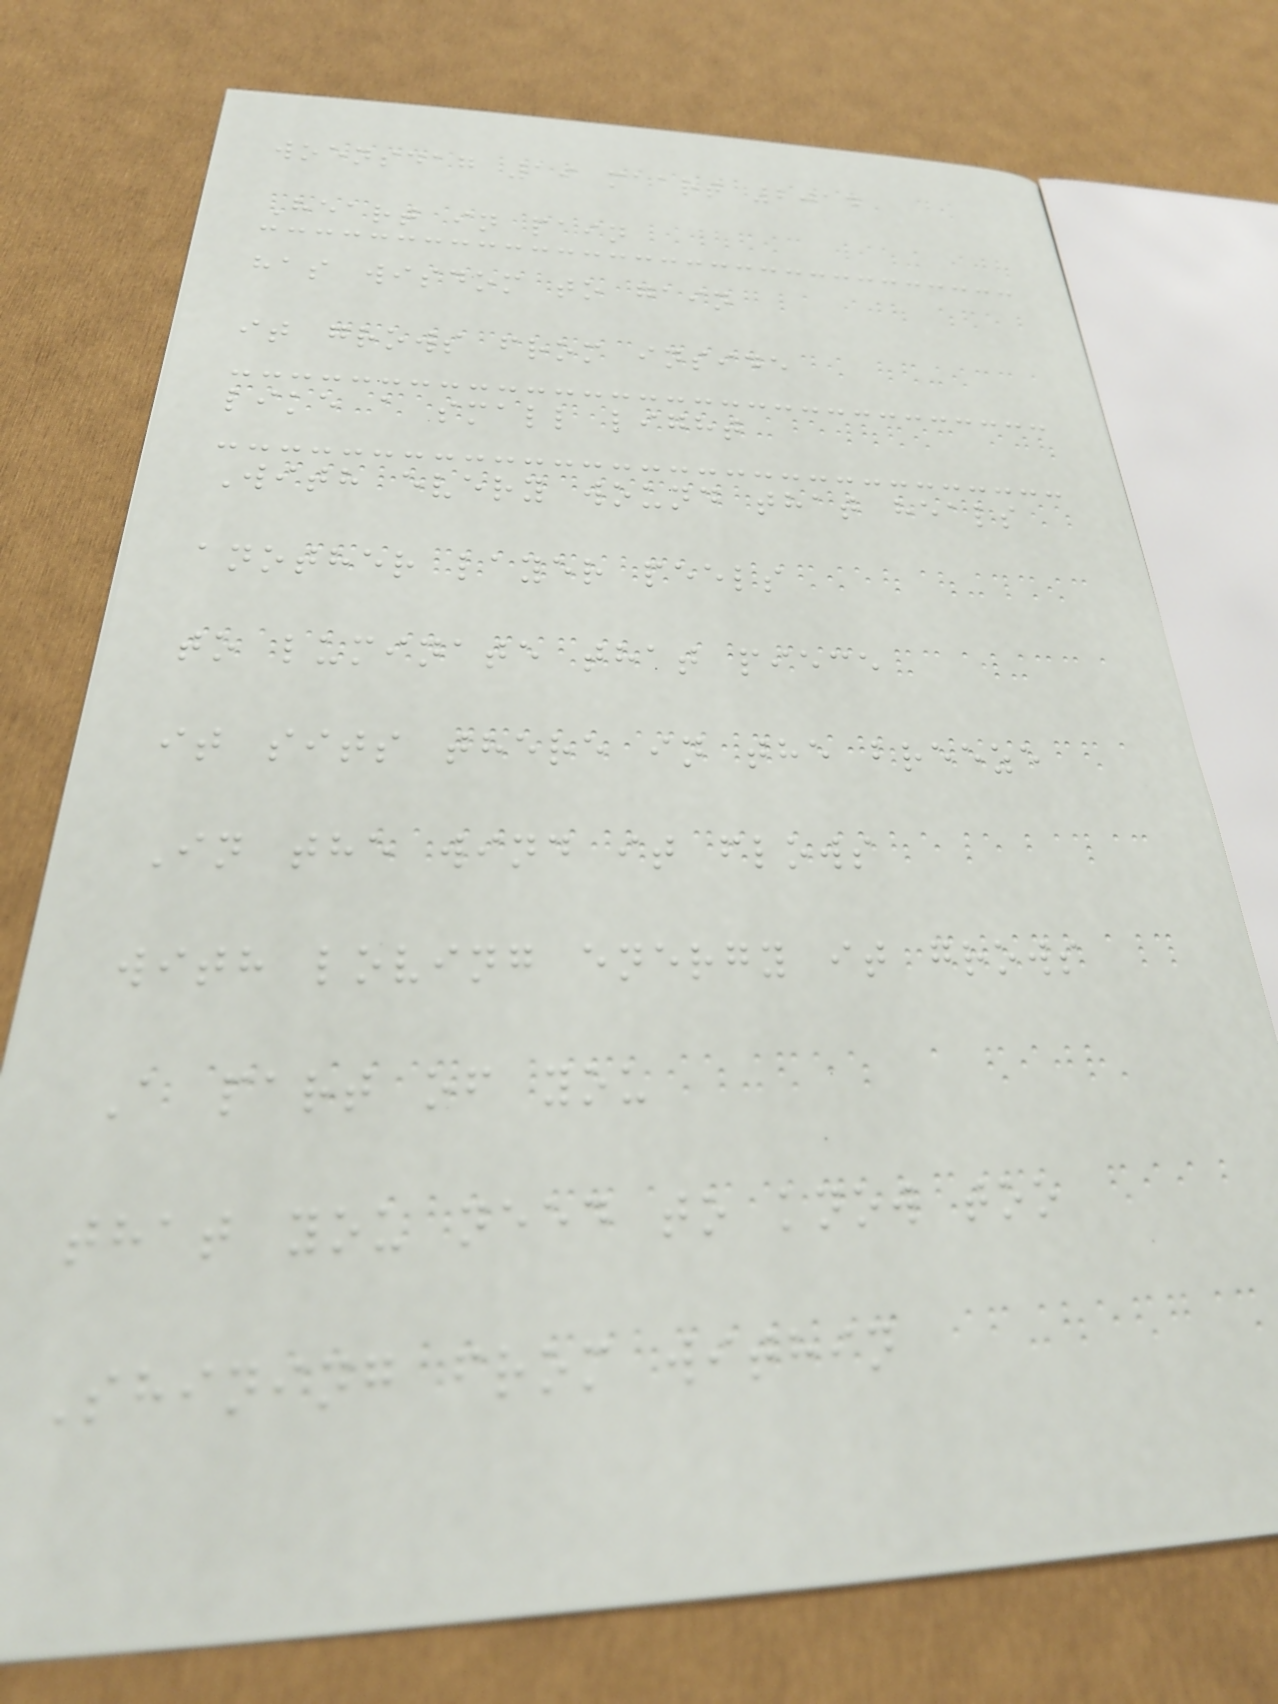woensdag 19 maart 2014
Heart in pain
has wisdom to gain
it grows from inside
like a small light
With every wound that heals
another layer peels
to luminate that piece
it sits there in the breeze
In the wind it flows
with loving energy it grows
A part of you
that you need to know too
Shining from within
